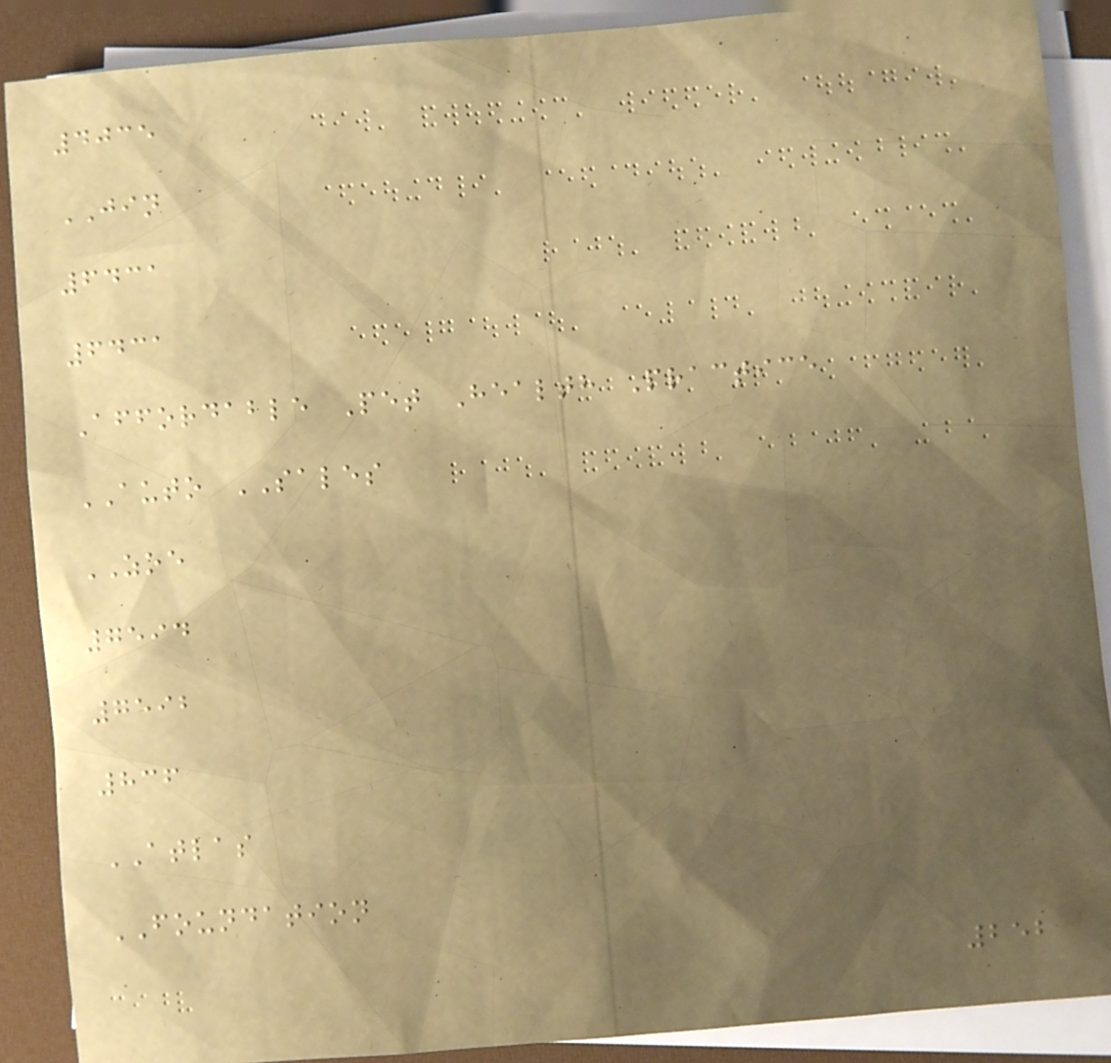4035
JIN
6431
6431
Affordable Pet Health Practice
AUTO SALES
ZOE
7594
7592
836
ATLAS
FOUNDATION
252
